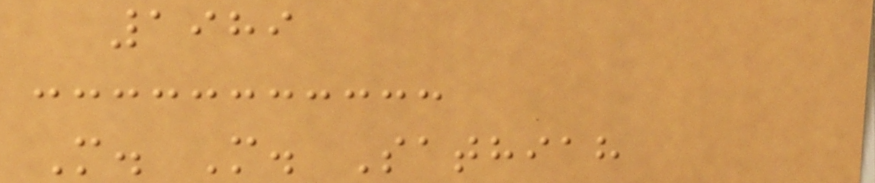1989
M. M. Sathiah
